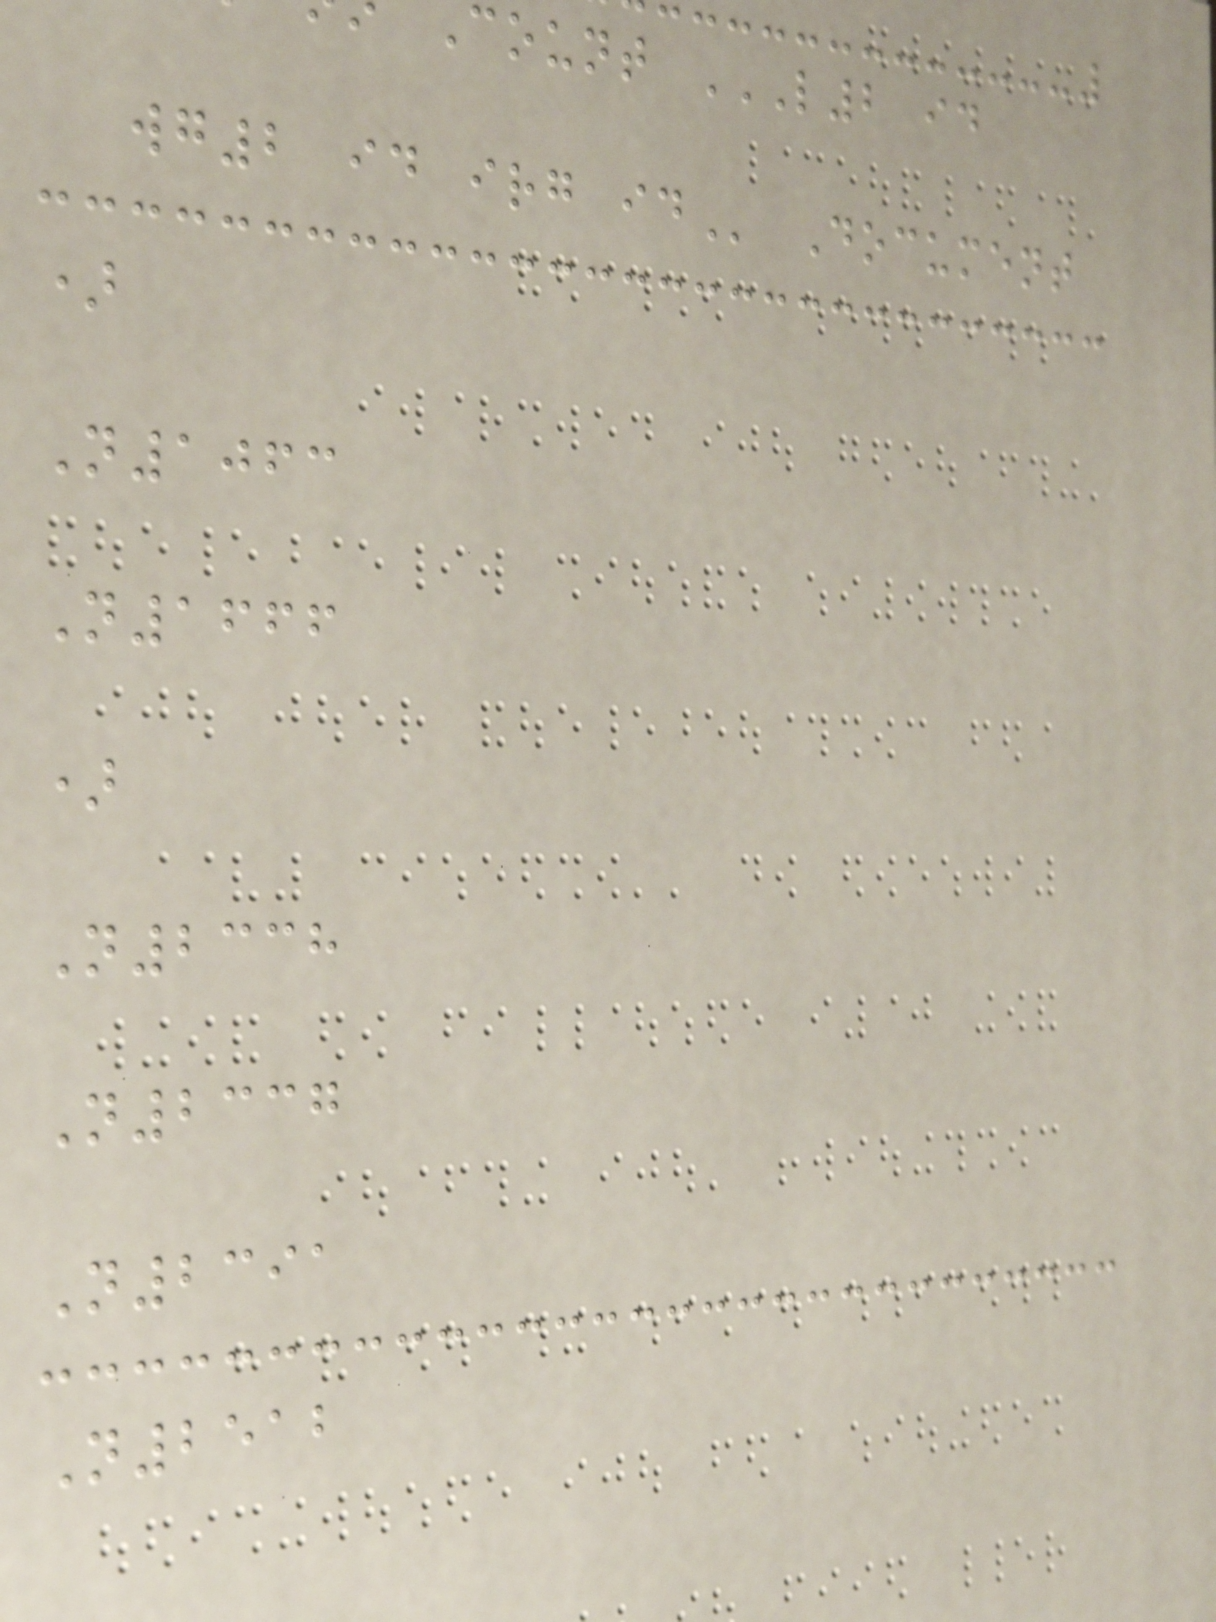wg2 id irg
)
N1063
N1666
)
N2338
N2337
N2391
N2512
